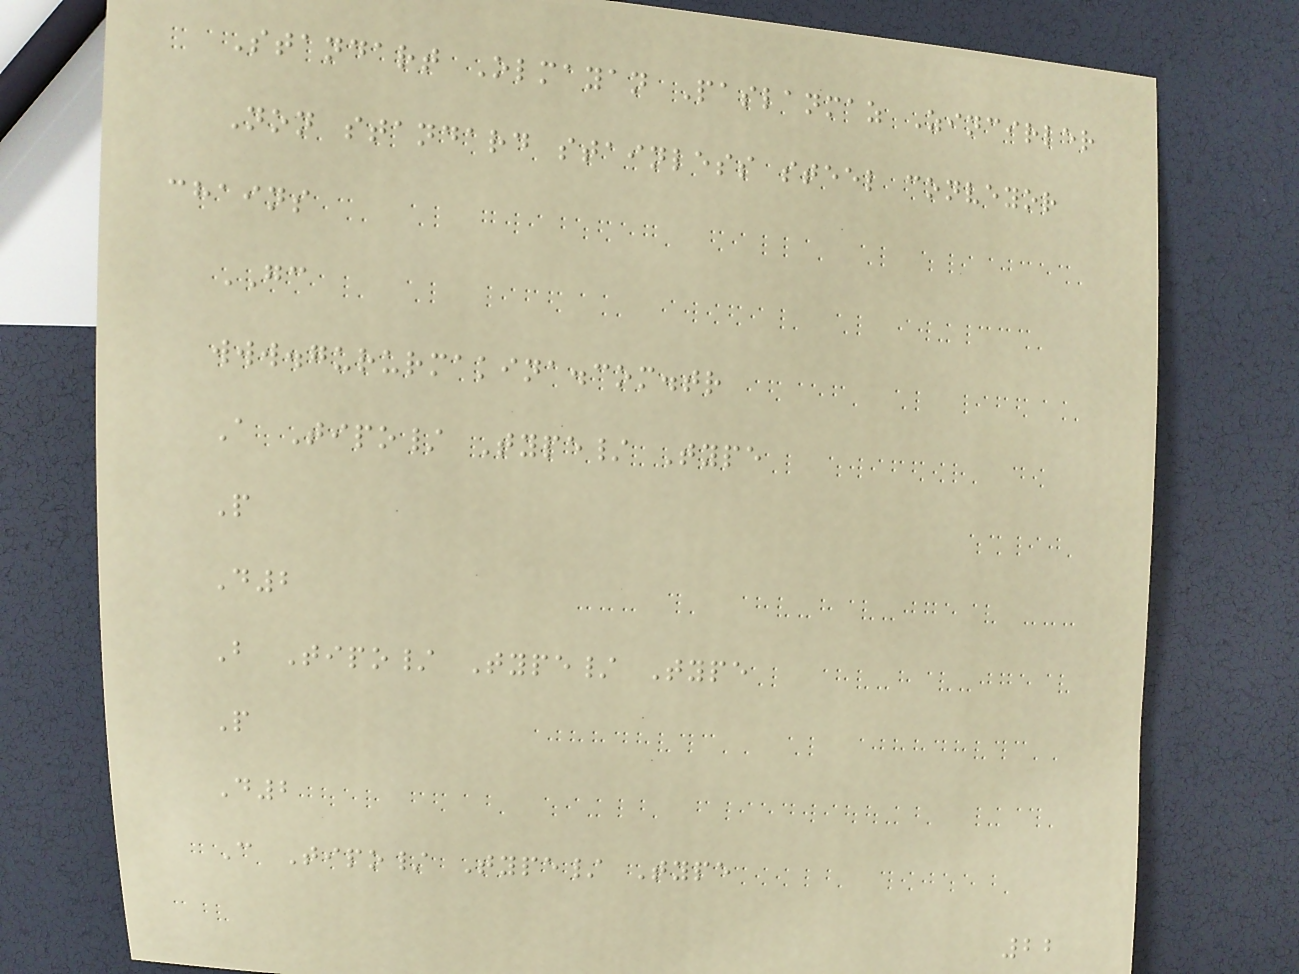Standart Olmayan Paslanmaz Zincirler
Non standard stainless steel conveyor
chains
GC
www.gururmakina.com.tr
A Tipo/ Type/ Type
P
D2
B Tipo/ Type/ Type
P
D2
C Tipo/ Type/ Type
22
